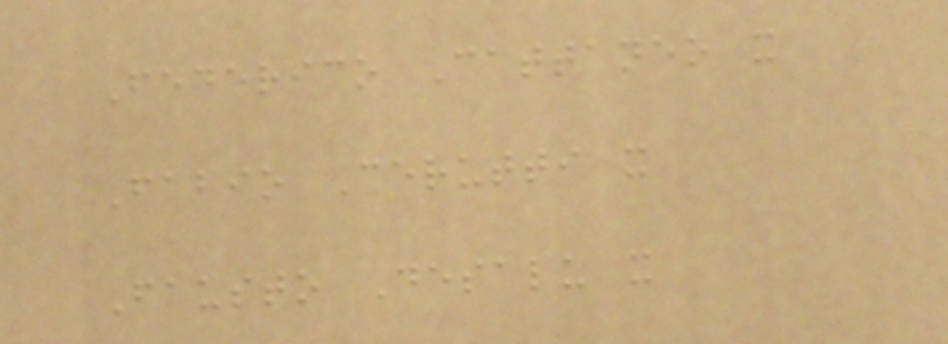Federico Cattaneo x
Fabio Cerutti x
Fausto Desalu x
